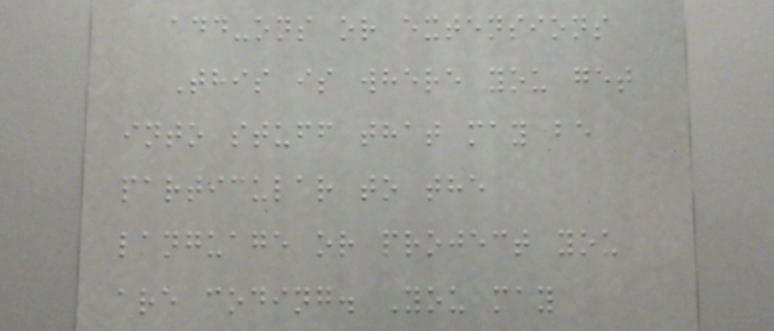add-ons or extensions
This is where you get
into stuff that may be
particular to the
language or project you
are coding. You may
